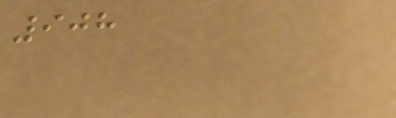908
